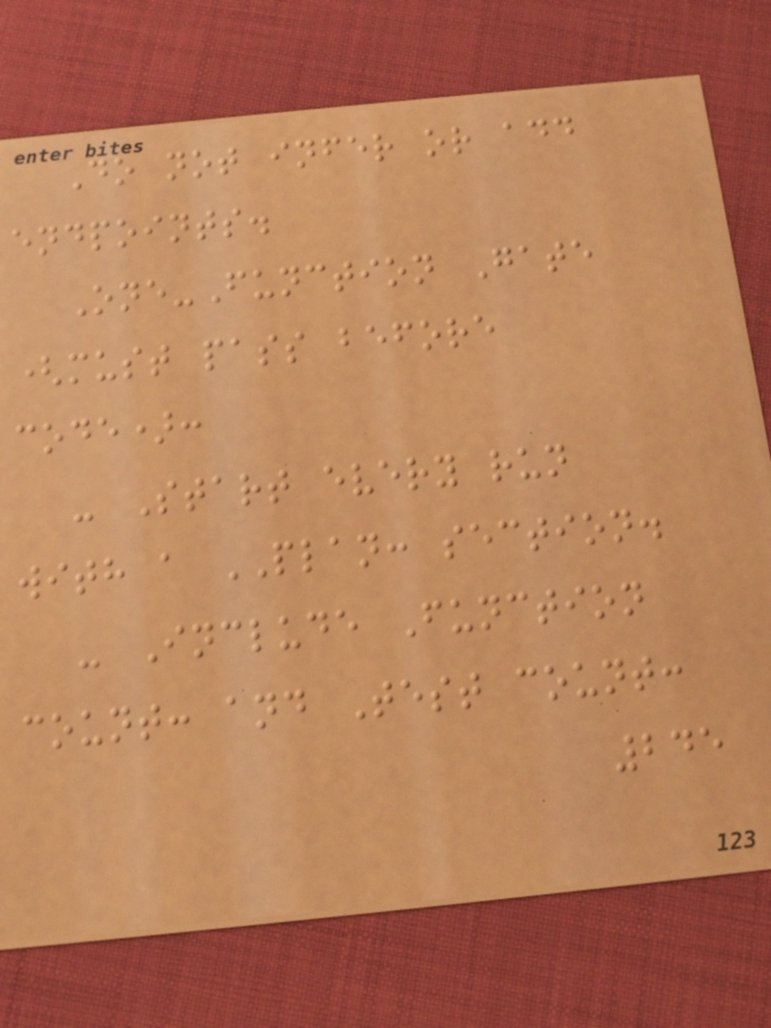Do not infer or add
endpoints.
One-Function Gate
(must pass before
code):
- Start every run
with a PLAN: section.
- Include Function
count: and Test count:
245
